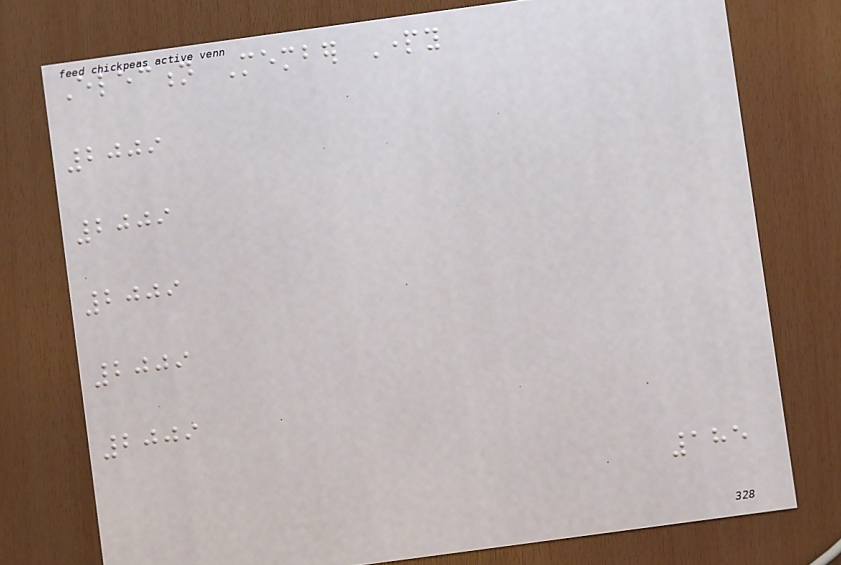Election Member Party
2009
2009
2009
2009
2009
185
